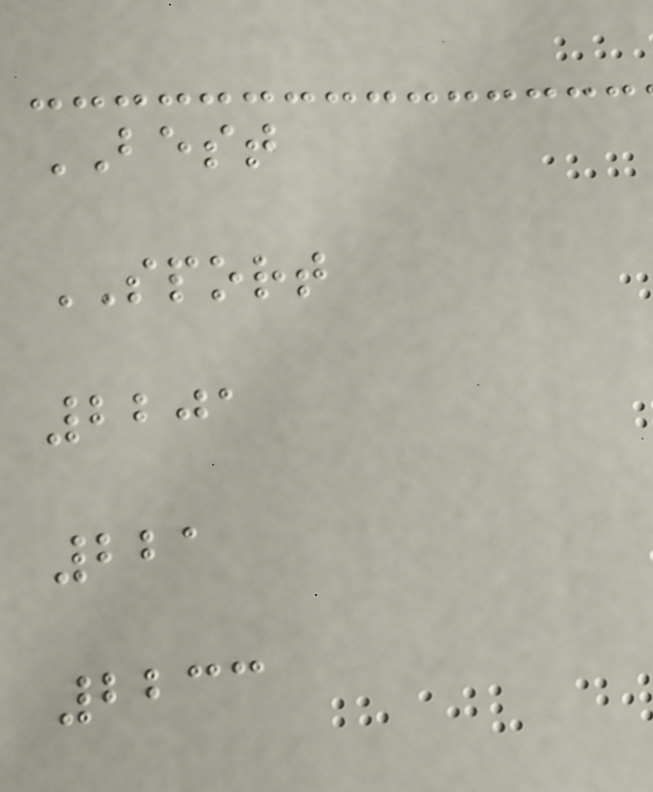BEST
SPORT
2201
221
2233
